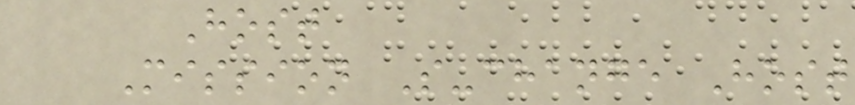Host
Mission S-change Host
